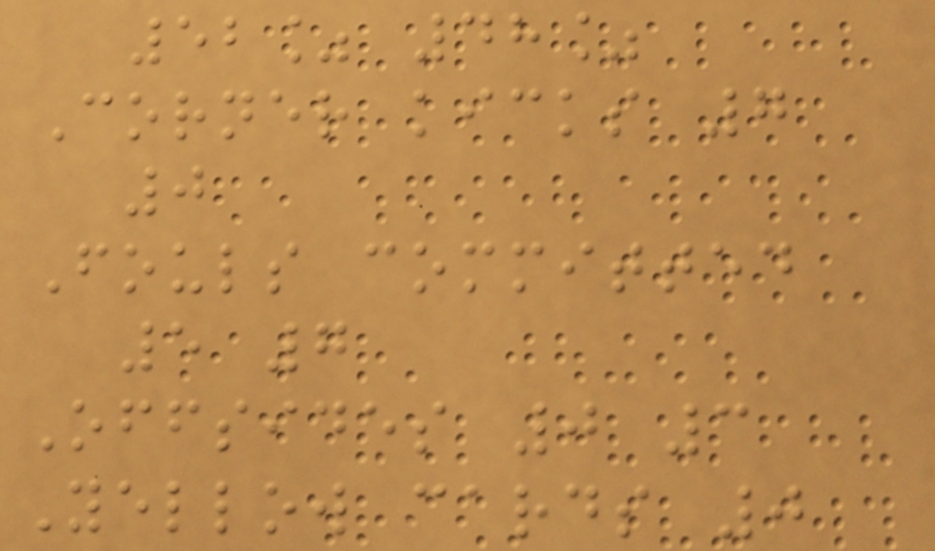52% 48%
Corner kicks 7
0
Fouls committed
5 7
Offsides 0 3
Yellow cards 0
